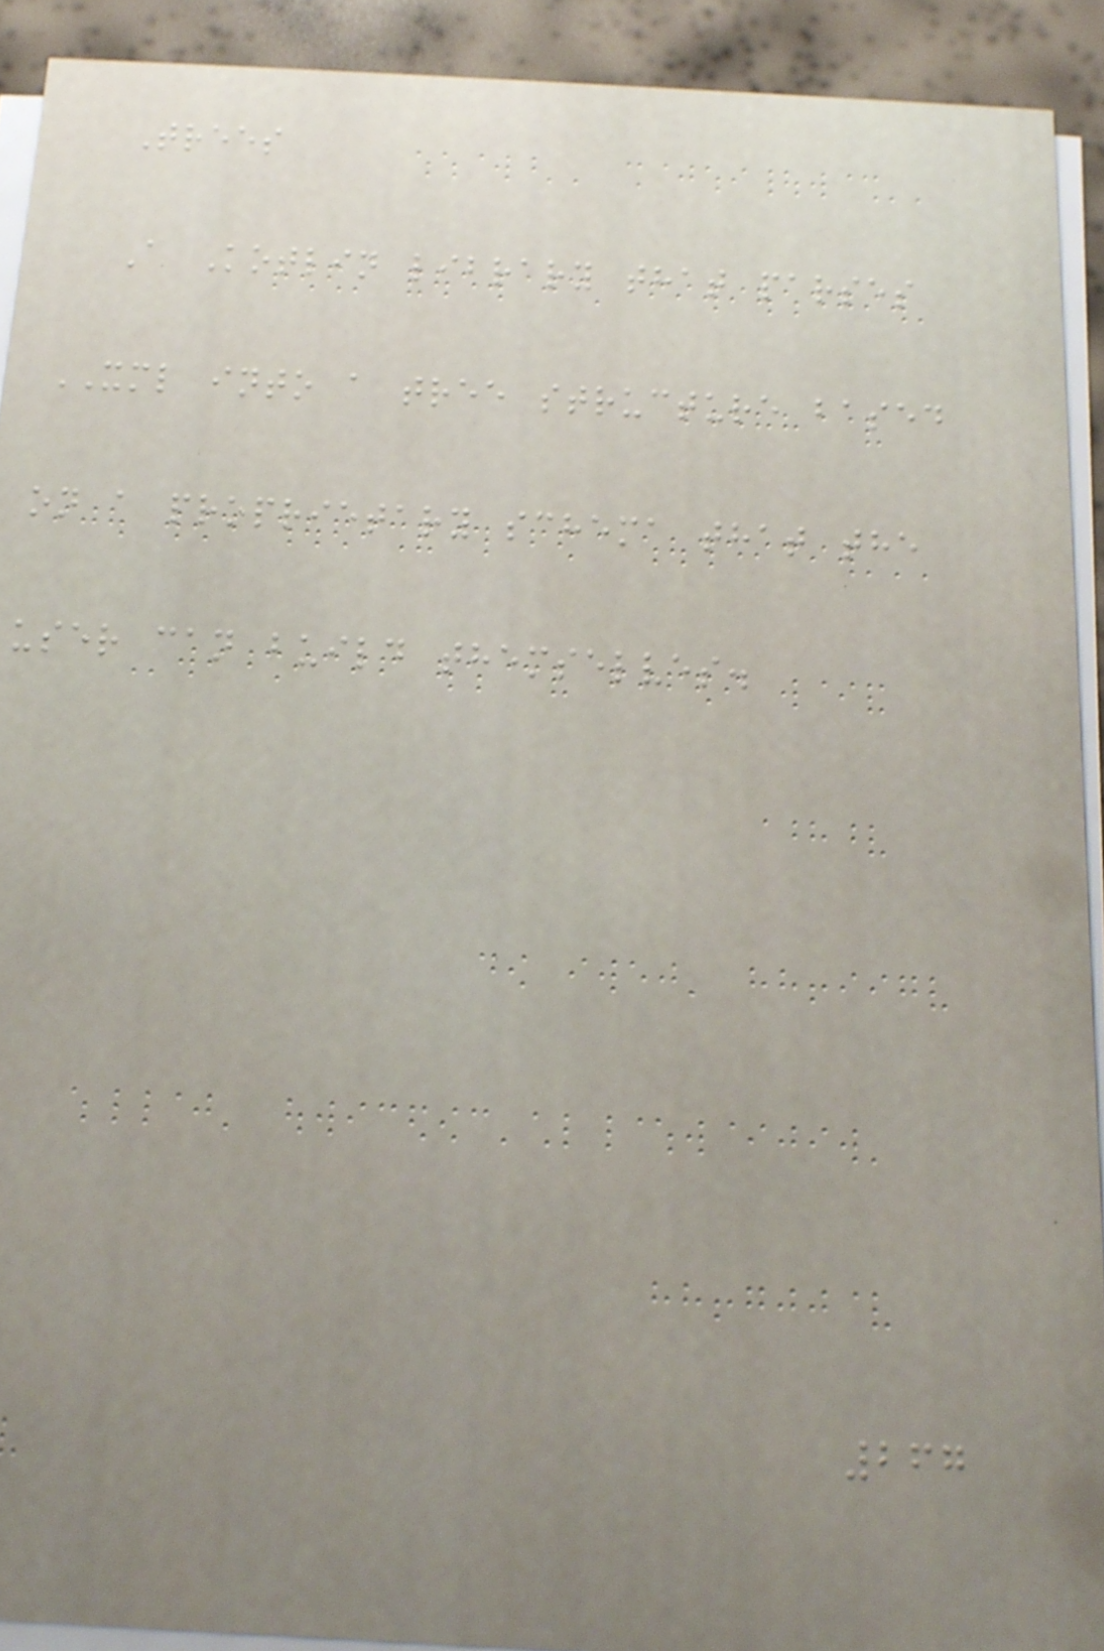Trees
A Kotlin library that parses
XML into a tree structure based
on a proprietary schema that the
user can build themselves.
267
